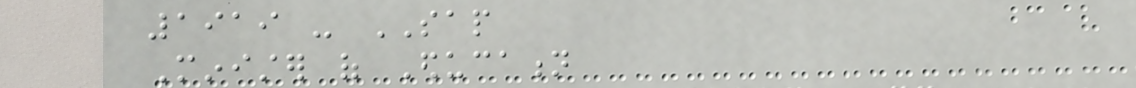1919 - SAP
Minister of Education
